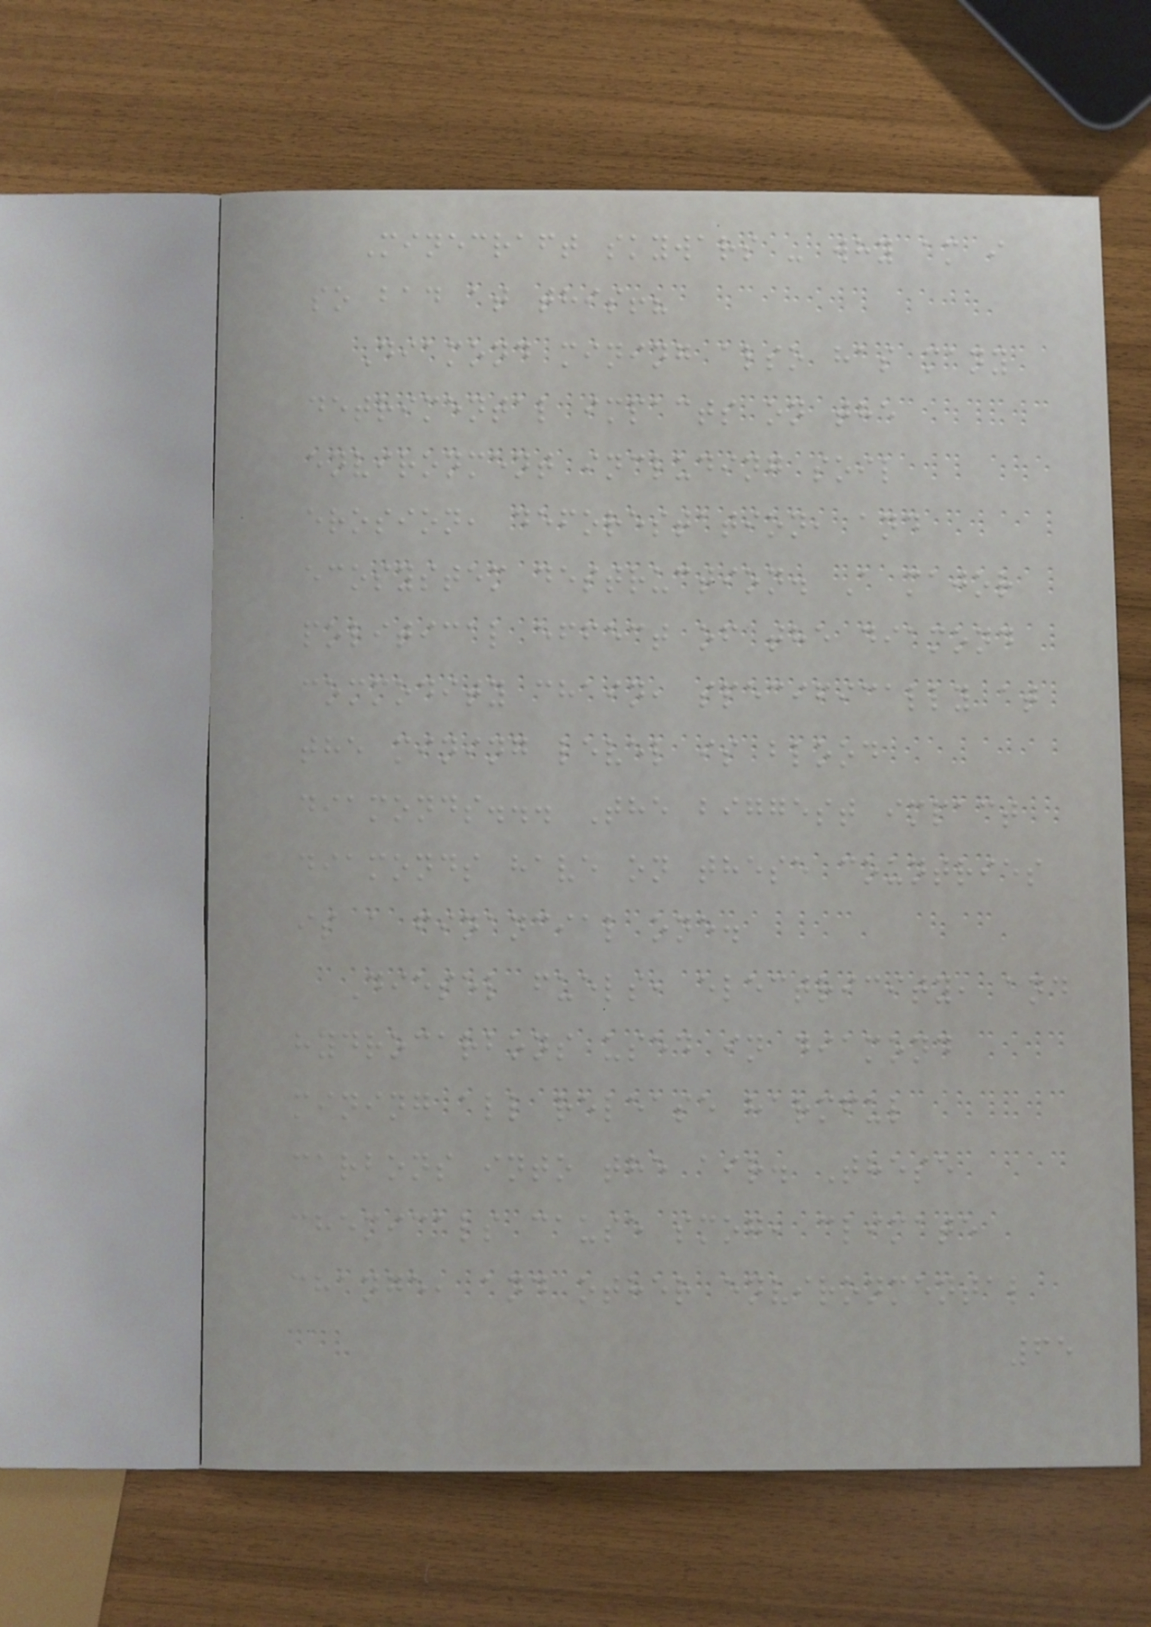Minecraft skywars - why am i
so bad at this!?
Diamond mining also has many
detrimental impacts on the
environment including soil
erosion, deforestation, and
ecosystem destruction. A major
political effect of the diamond
commodity chain, specifically at
the mining level is blood
diamonds... The biggest impact
diamonds have on these countries
is a financial one.
Diesel fuels, electricity, and
hydrocarbons used in diamond
mining all release harmful
carbons into the air. These
chemicals cause smog, climate
change, and other environmental
65
